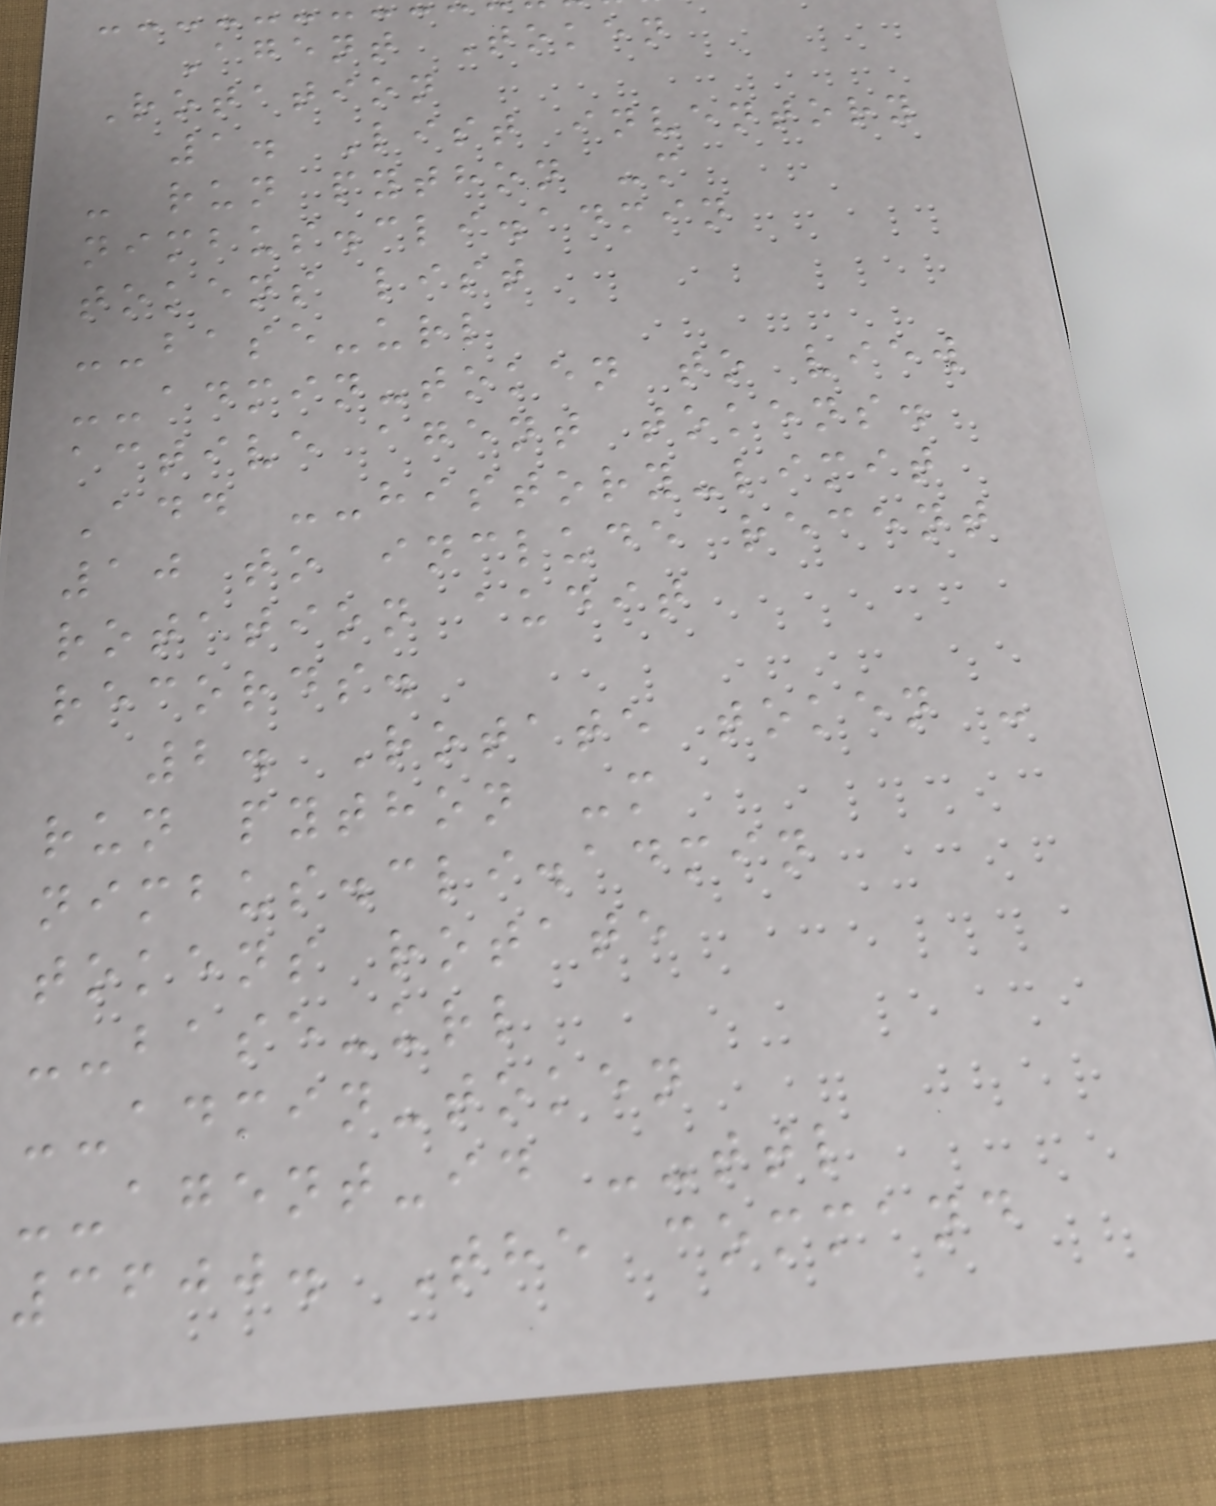Agent Token
Rotation
1. List inventory
- run python -m
nimbus.cli.admin
tokens list
--base-url
--admin-token to view
active agent tokens.
Add --history-limit
10 to include recent
rotation audit
records.
2. Rotate token -
run python -m
nimbus.cli.admin
tokens rotate
--base-url
--admin-token
--agent-id --ttl
3600. The command
